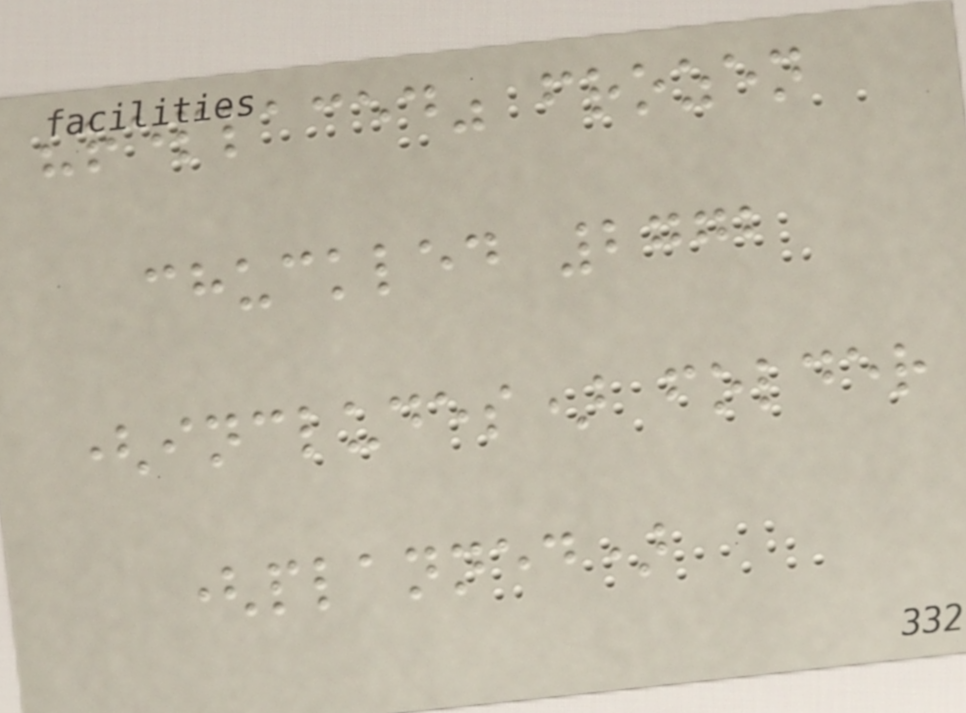"replaced" frozen
chuckled 2772
(includes) folder
(planned)
